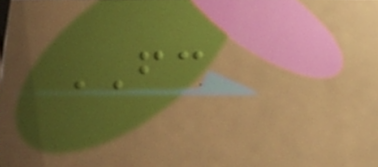FC
